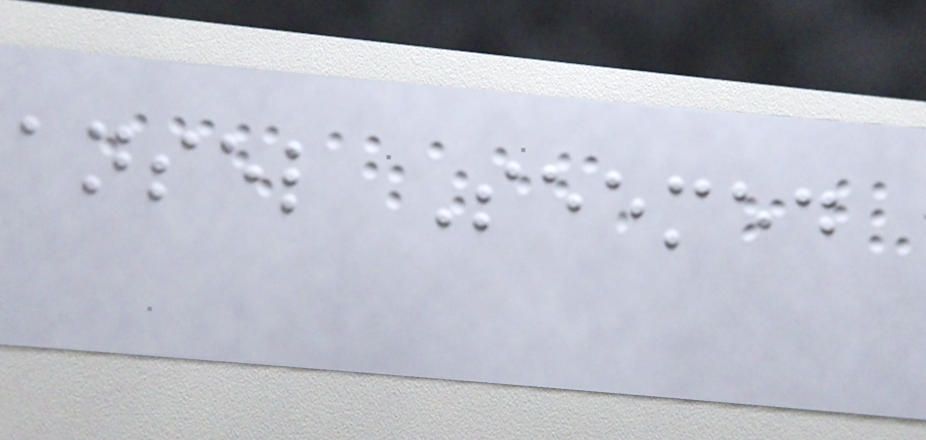ansel Seemed
